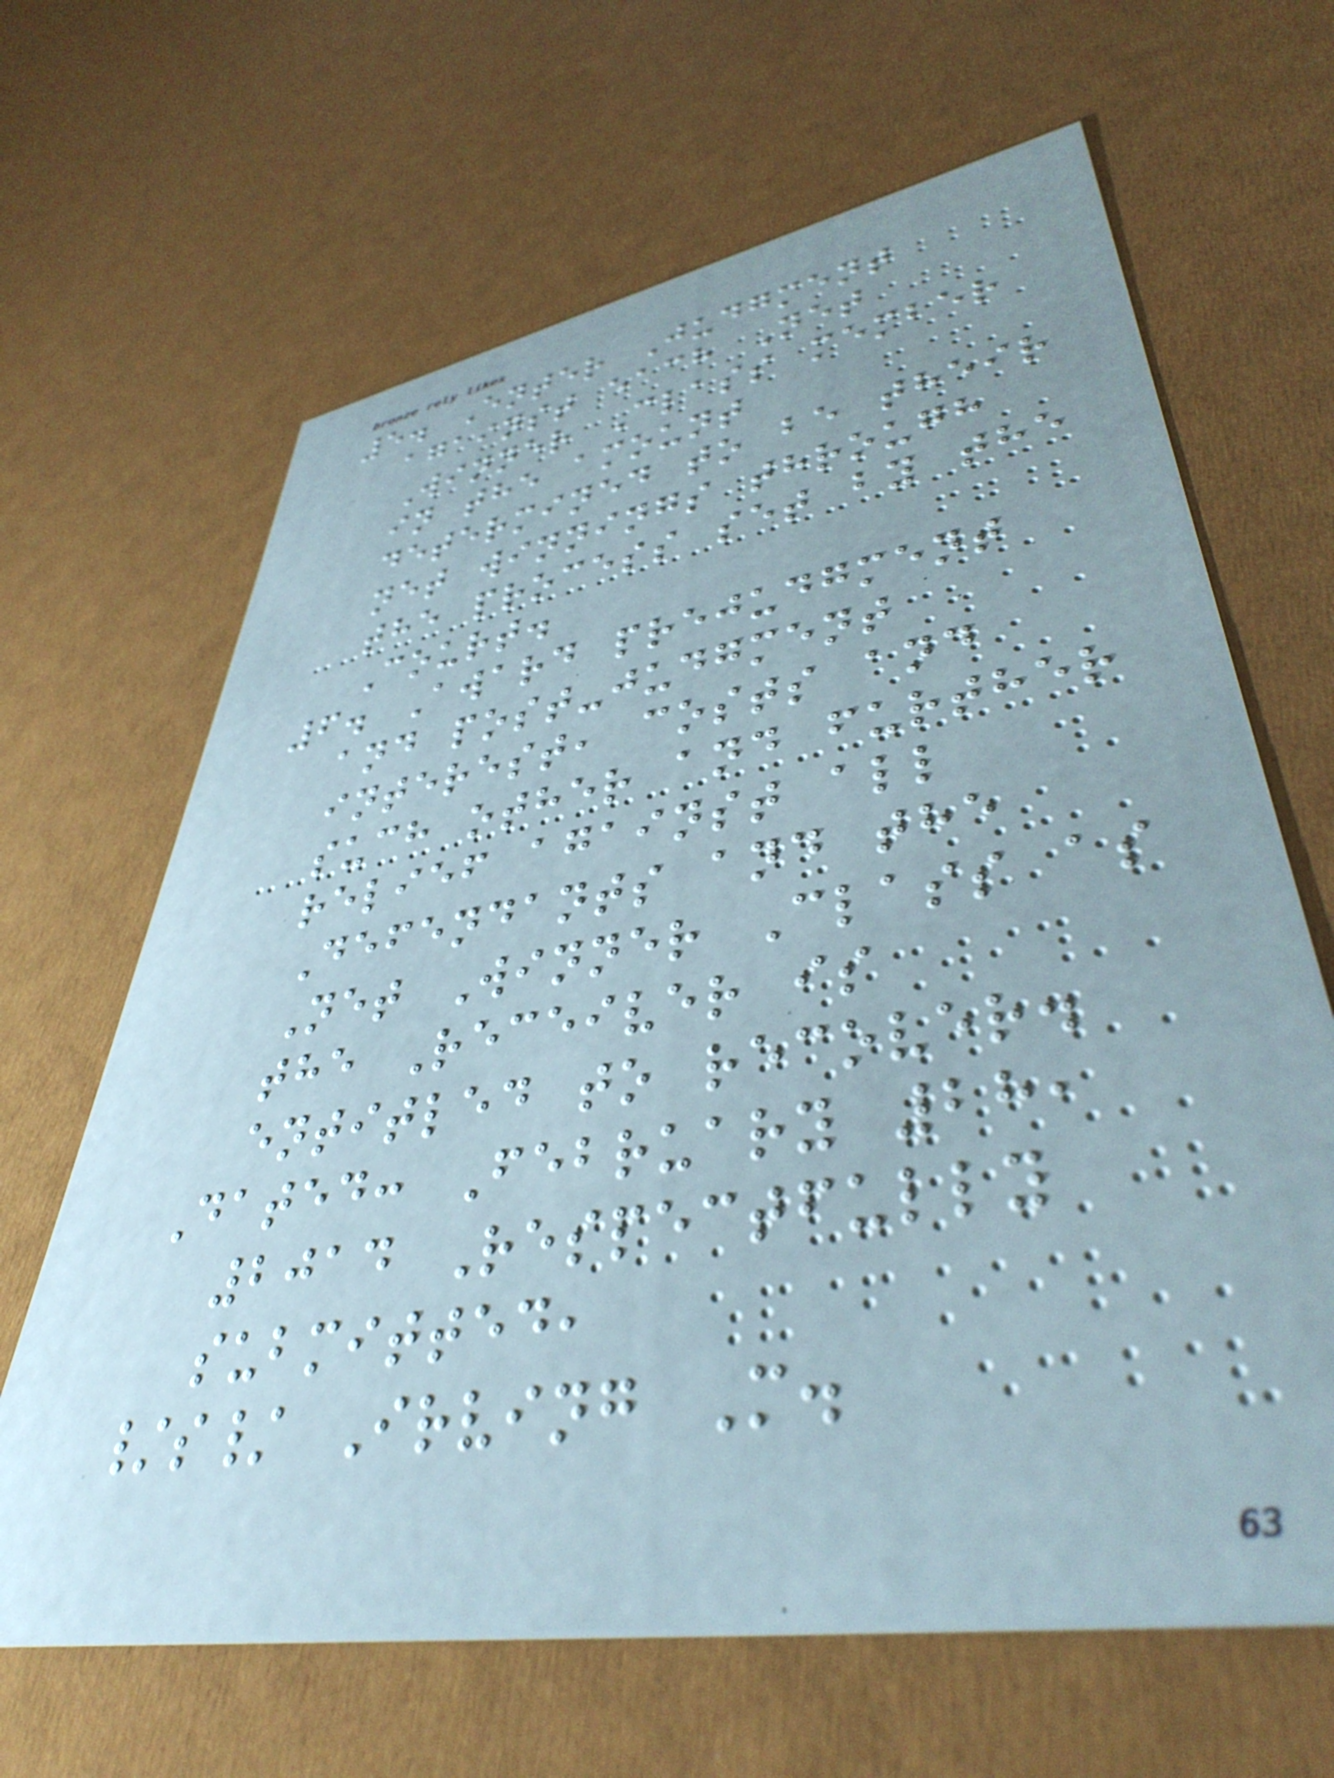5. Enter Judgment
against each Net
Winner Class member
in the amount
determined to be their
net winnings through
the process set by the
Court.
6. Award prejudgment
and post-judgment
interest, costs and
such other and further
relief against all
Defendants and the
Net Winner Class as
the Receiver is
entitled to recover.
Dated: February 28,
2014 Respectfully
submitted,
/s/ Irving M.
